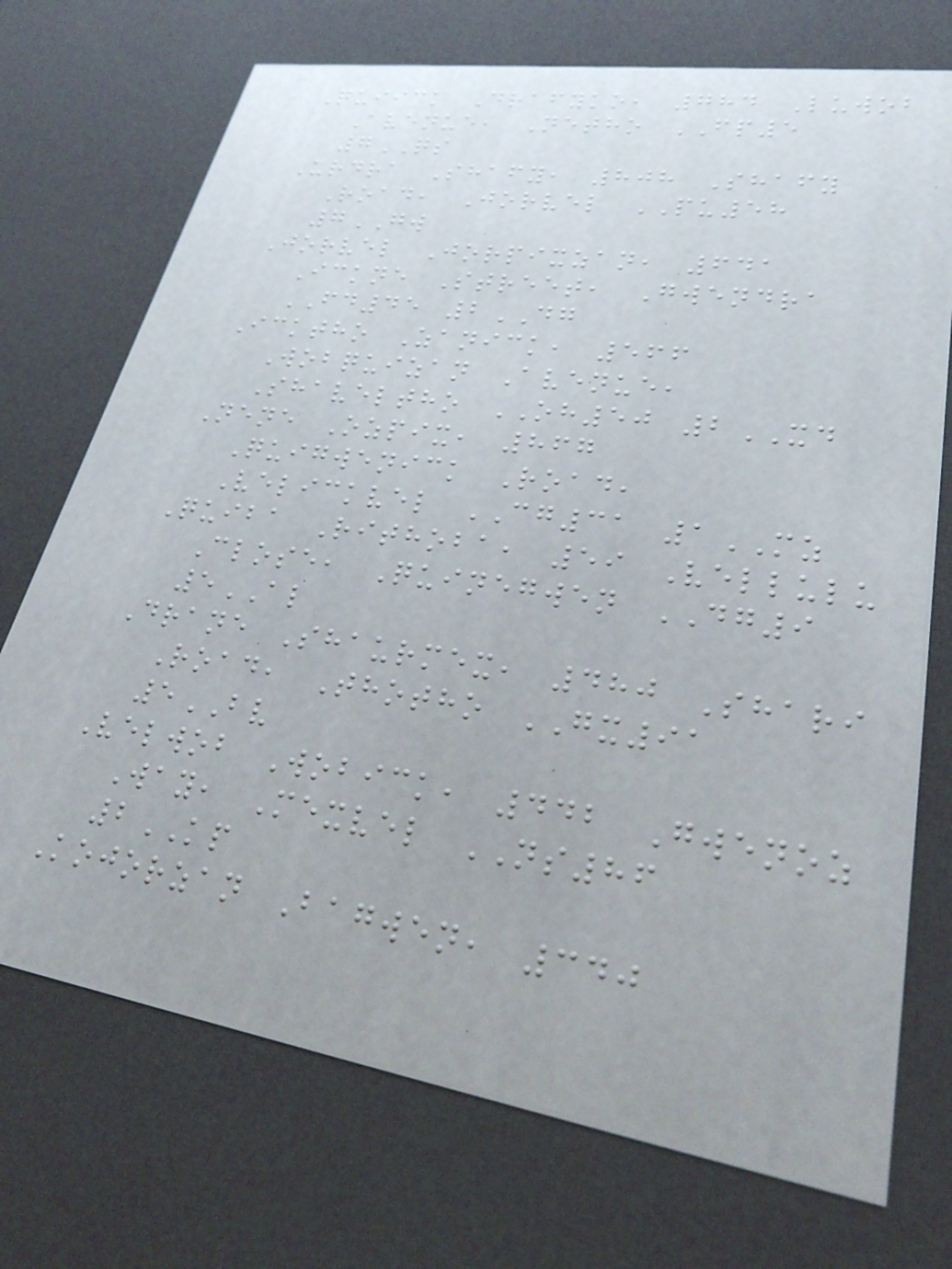Quiick Drafyko, 784 Luwob
Avenue, Netho FP5
7QS
Urdra Shafy, 808 Shafy
Road, Jorvel PU58
7GW
Jorvel Jorpixzan, 641
Ickne Street, Gwendra
FD45 2DG
Icktho Zanick, 566
Wobquizan Avenue,
Shaveltho OH50 2XD
Nene Ozpix, 867
Quigwenick Road,
Velickvel CG31 1MZ
Quiba Rithoba, 59 Vellulu
Close, Quinegwen DG9
5AL
Drane Shaurmex, 480 Shari
Road, Thotho GX91
5BV
Velwob Wobick, 442 Gwenoz
Way, Mexvel NS86
2KP
Kojorzan Bagwen, 340
